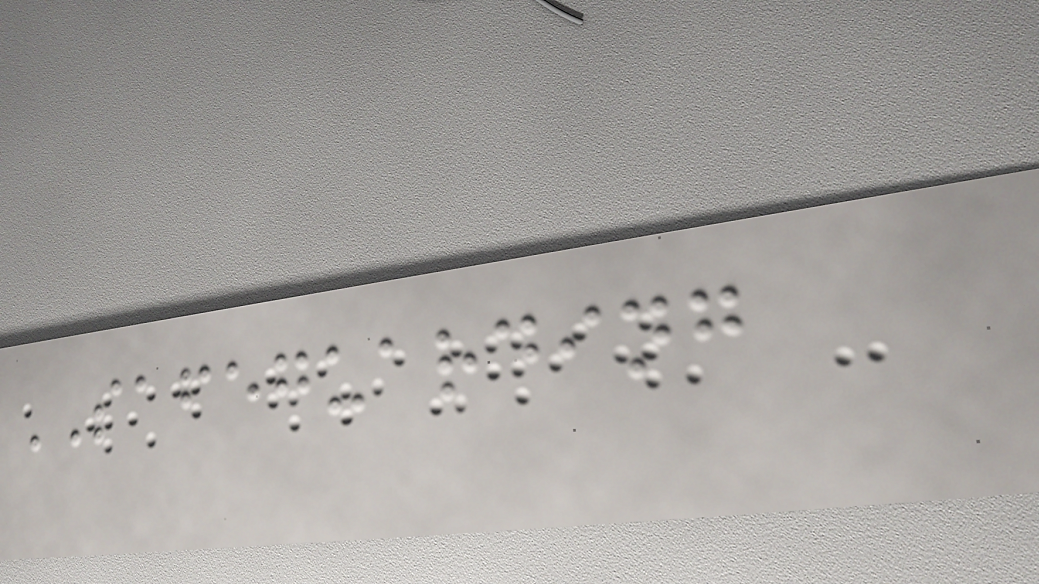SAFEGUARDING
